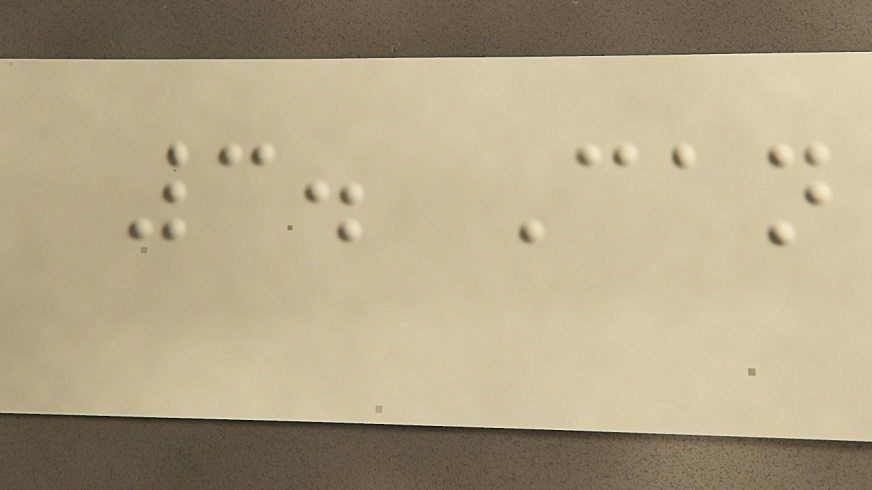3. Can
